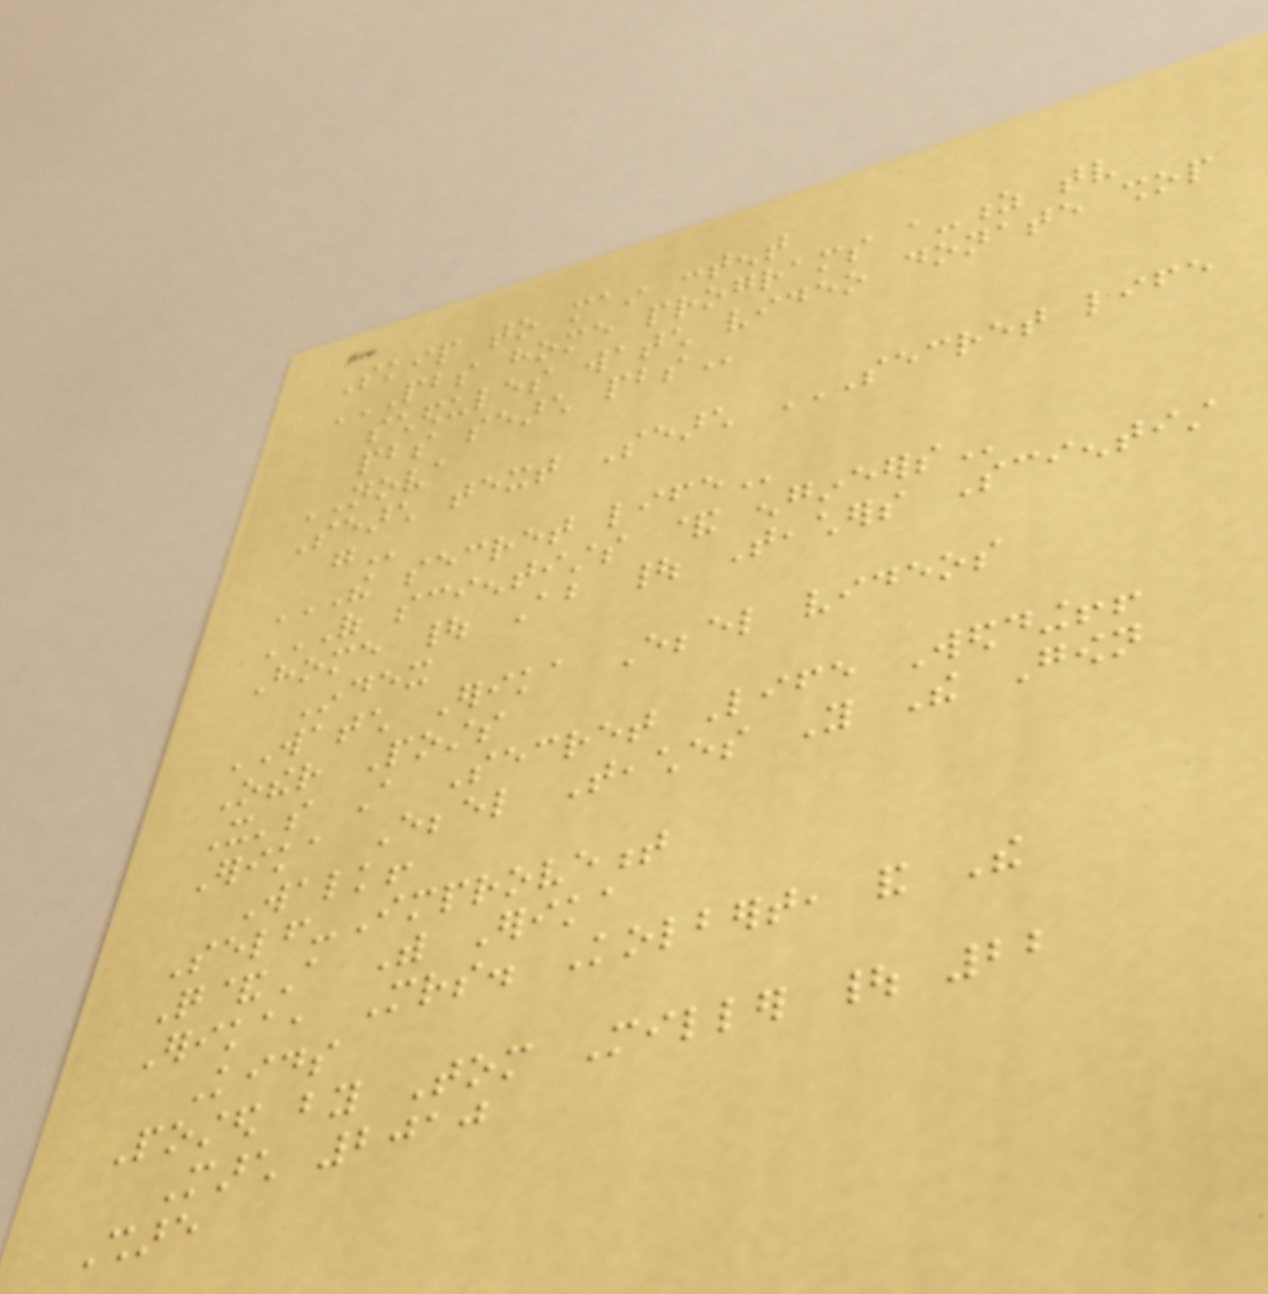Skip to main content
PBS HOME PROGRAMS A-Z TV
SCHEDULES WATCH VIDEO DONATE SHOP
PBS SEARCH PBS
NOVA
Search text Search SECRET LIFE
GO
THE SECRET LIFE
OF SCIENTISTS & ENGINEERS
Home | About | Teachers Scientist
Index
WATCH Erika Ebbel videos
Other Posts
It's A Secret Life Wedding!!
Erika Ebbel Teaches You The Gown
Walk!
Self-Improvement
Q&A With Erika
Erika, Mrs. Kolbert, and The
Kids
Posted by Tom Miller | 22
March 2010
Share
